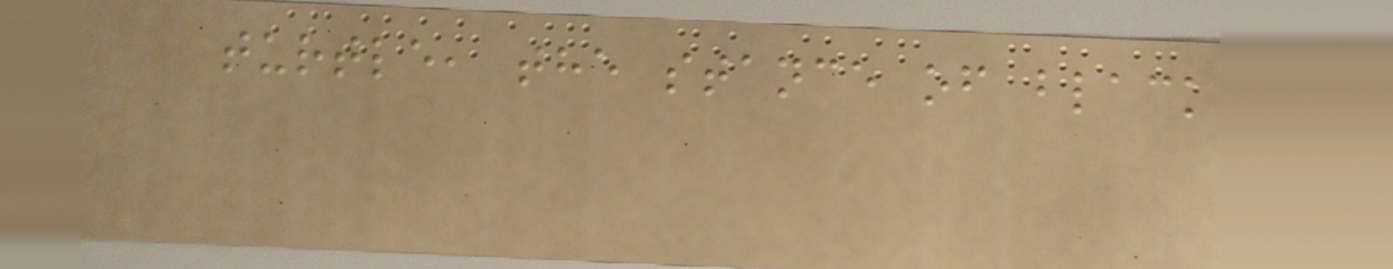turtle, the stance of black
